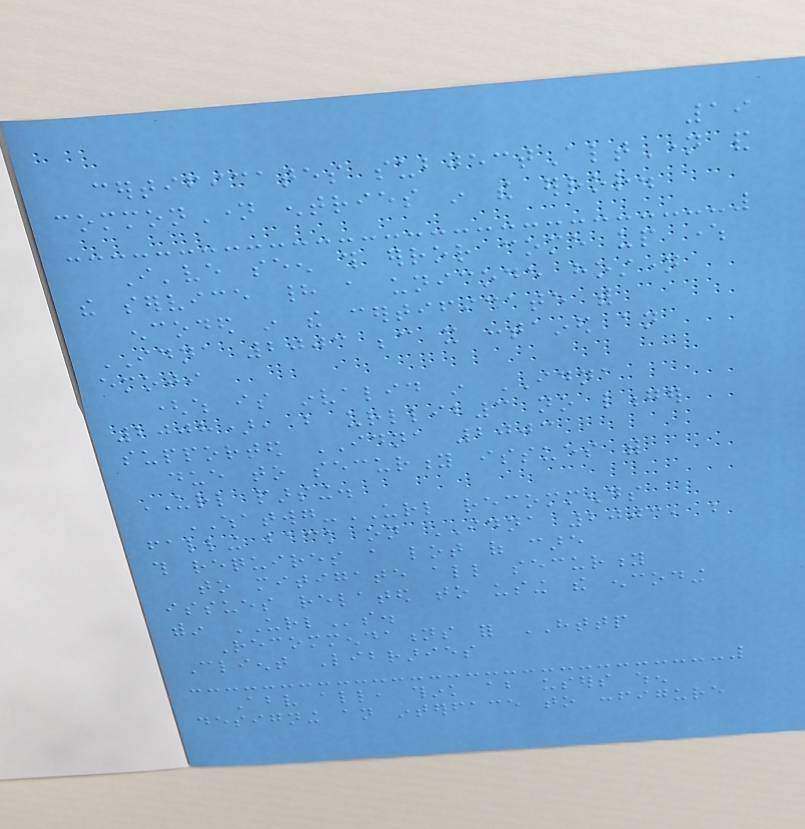19
certificates subjectAltName and
commonName entries in the error.
I've seen this error come up where
the service had a unicode hostname
encoded in the certificate with
IDNA 2003 because it contained an
emoji
(which is invalid in IDNA
2008), but urllib3 no longer
supported IDNA 2003
due to security issues with
URL parsing.
WHATWG-URL recommends
falling back on IDNA 2003, but
this requires a lot of care
to mitigate all security
issues related to using the encoding
within URLs.
Recommendations for HTTP
Client Libraries
Above all, think about users when
designing an interface to configure
